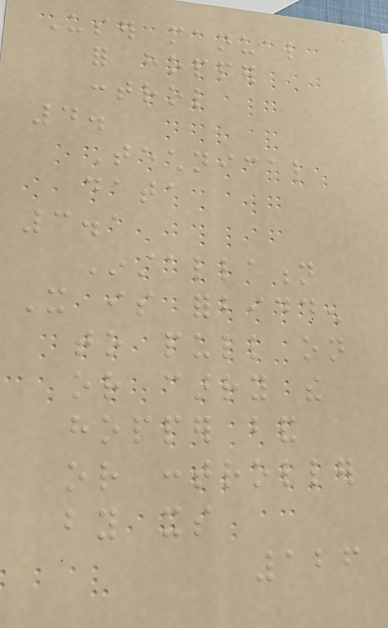User manual
for hopper
control
4.
Technical
data
3.1
Installation
It is forbidden
to pull on
or carry the
hopper band
or controller
by its
126
